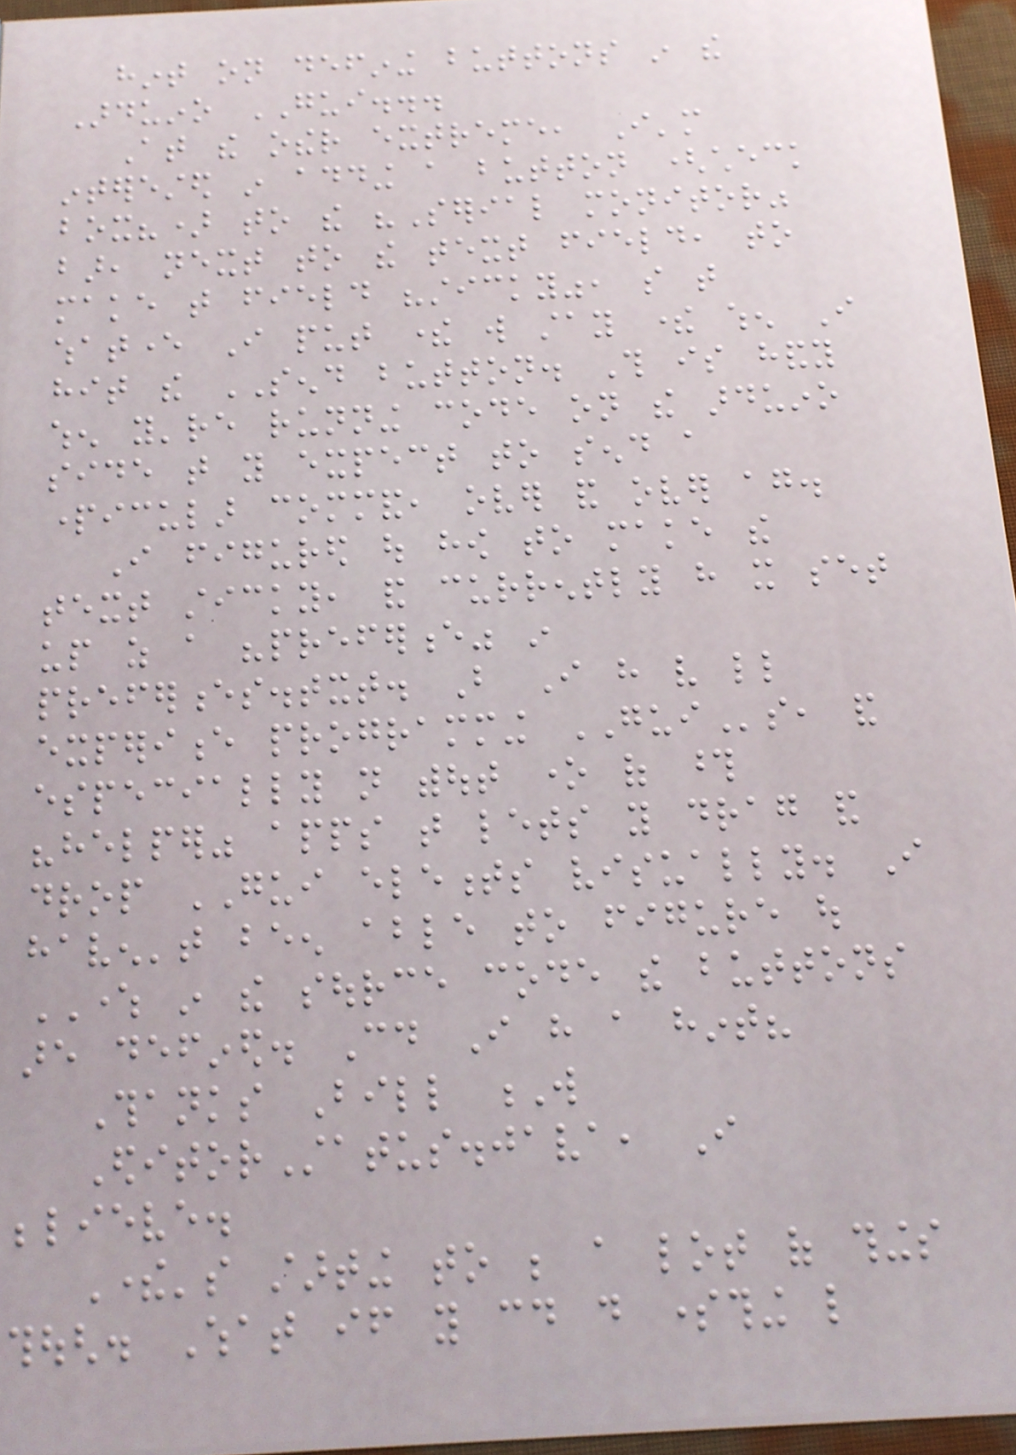hint on defining buttons in the
Arduino GUI...
At the other extreme, I'm
interested in adding a button (check
box?) to the "Serial monitor"
bar, next to the text field, to
make that field "sticky", so that
whatever I put there will stay there when I
hit the SEND button. This is handy
when you're running code on the arduino
side that you expect to send a
particular command, over and over again.
I figured out how to make the
text sticky, and currently have it set
up as a "preference" in
preferences.txt. But I have very little
experience programming GUIs, and
especially not without one of those
"helper" apps that lets you drag and
drop GUI elements visually. I
haven't been able to figure out
WHERE in the source code the buttons
are defined. Could I have a hint?
Thanks Bill W
EditorStatus.java, I
believe.
There's starting to be a lot of things
though. What if you could do something like
